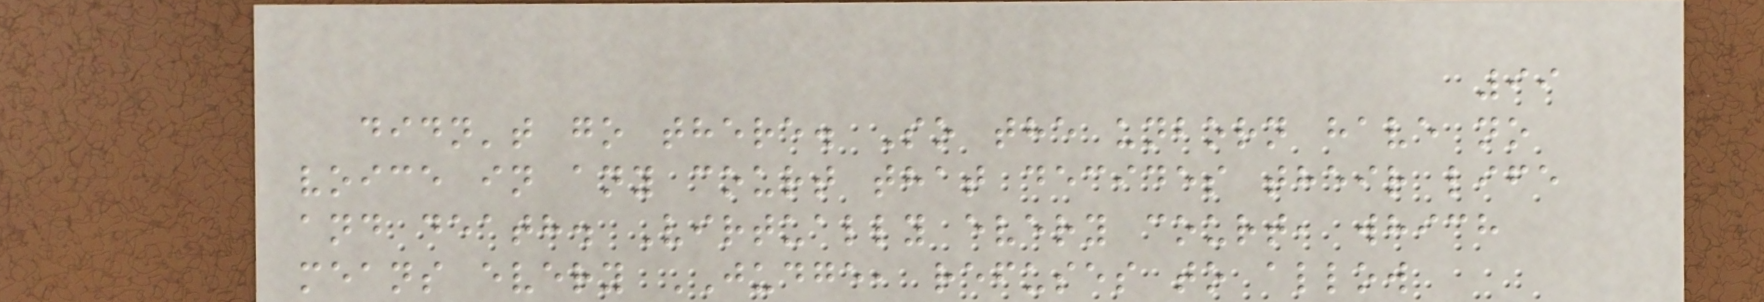99
didn't go there. So the unborn have no
voice in any court that decides their life
and death. Virtually every court, which
means every JUDGE, refuses to allow
